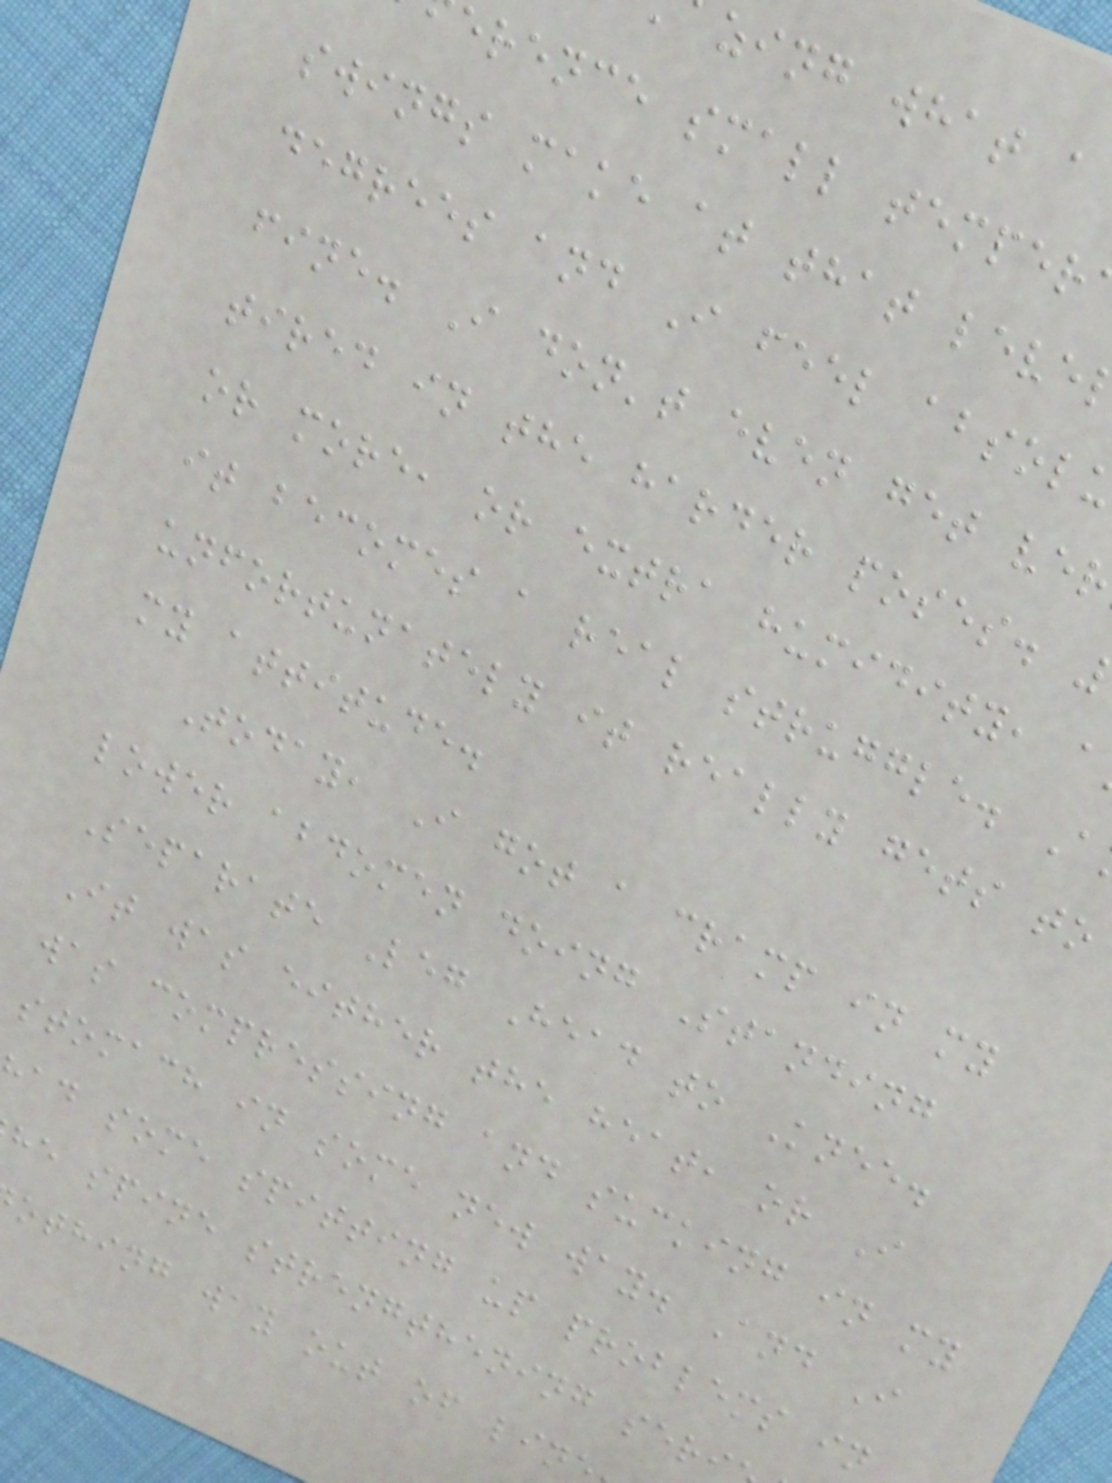zing what a
erence small temper
swings make at that leve
degrees and I feel absol
fine. I don't even get ve
tired in the harder poses.
or more, or extra humidity, a
it becomes a real struggle. A
unfortunately it really gets to
my attitude.
Today, I got a cramp in my
lower abdomen doing Standing
Separate Leg Head to Knee.
It was either the heat, or I
was compressing and sucking in my
stomach in some new way. And I
ad some spitting up problems in
he spine strengthening seri
othing way out of lin
